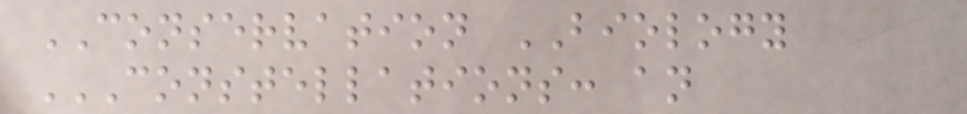CONSERVATION BIOLOGY
CONSTELLATIONS: AN
